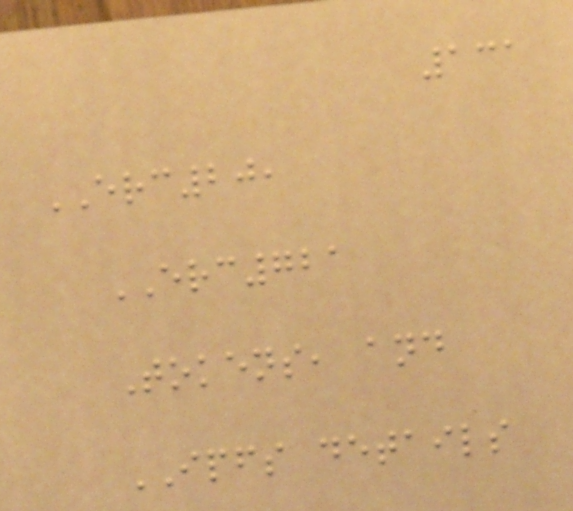131
ERC20,
ERC721
Tokens, and
IPFS details
